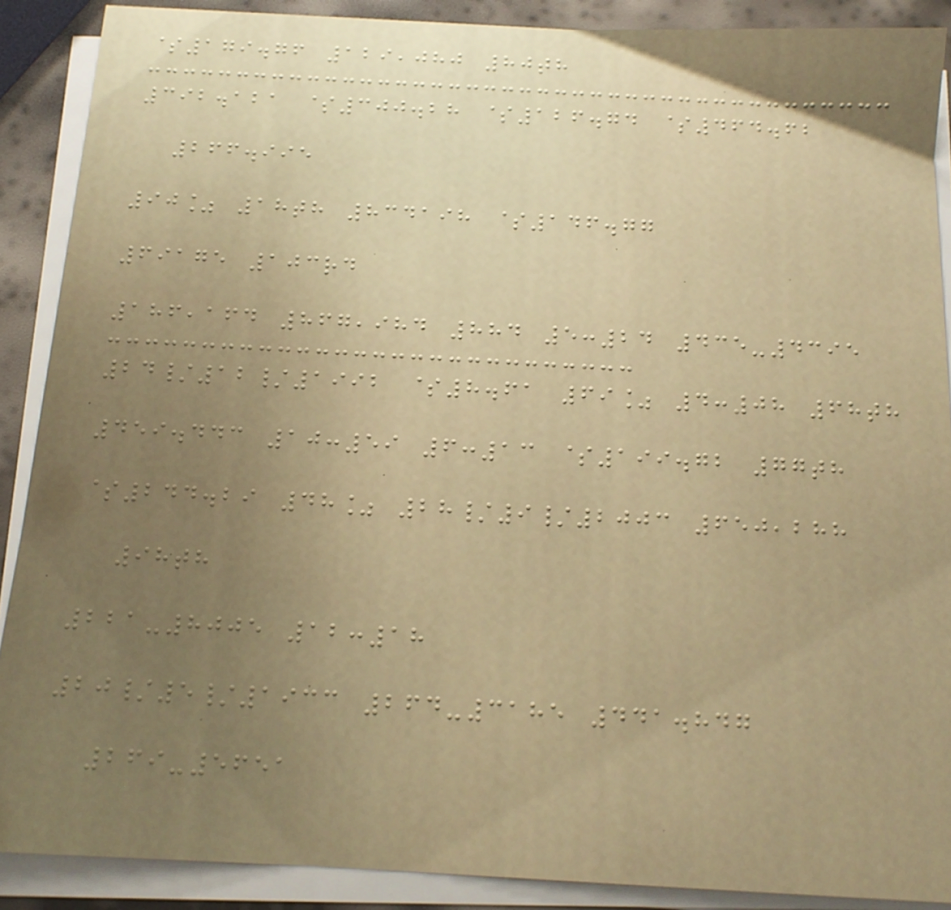$179.76 129,080 80th
392.121 $300.28 $126.74 $464.62
266.995
90% 18th 834198 $146.77
69175 103rd
186,164 867,984 884 5:24 435-4395
24/12/1992 $8.61 69% 4:08 68th
459.443 10:59 6:13 $199.72 77th
$244.29 48% 28/9/2003 650,288
98th
221-8005 12:18
20/5/1933 264-3185 441.847
269-5651
